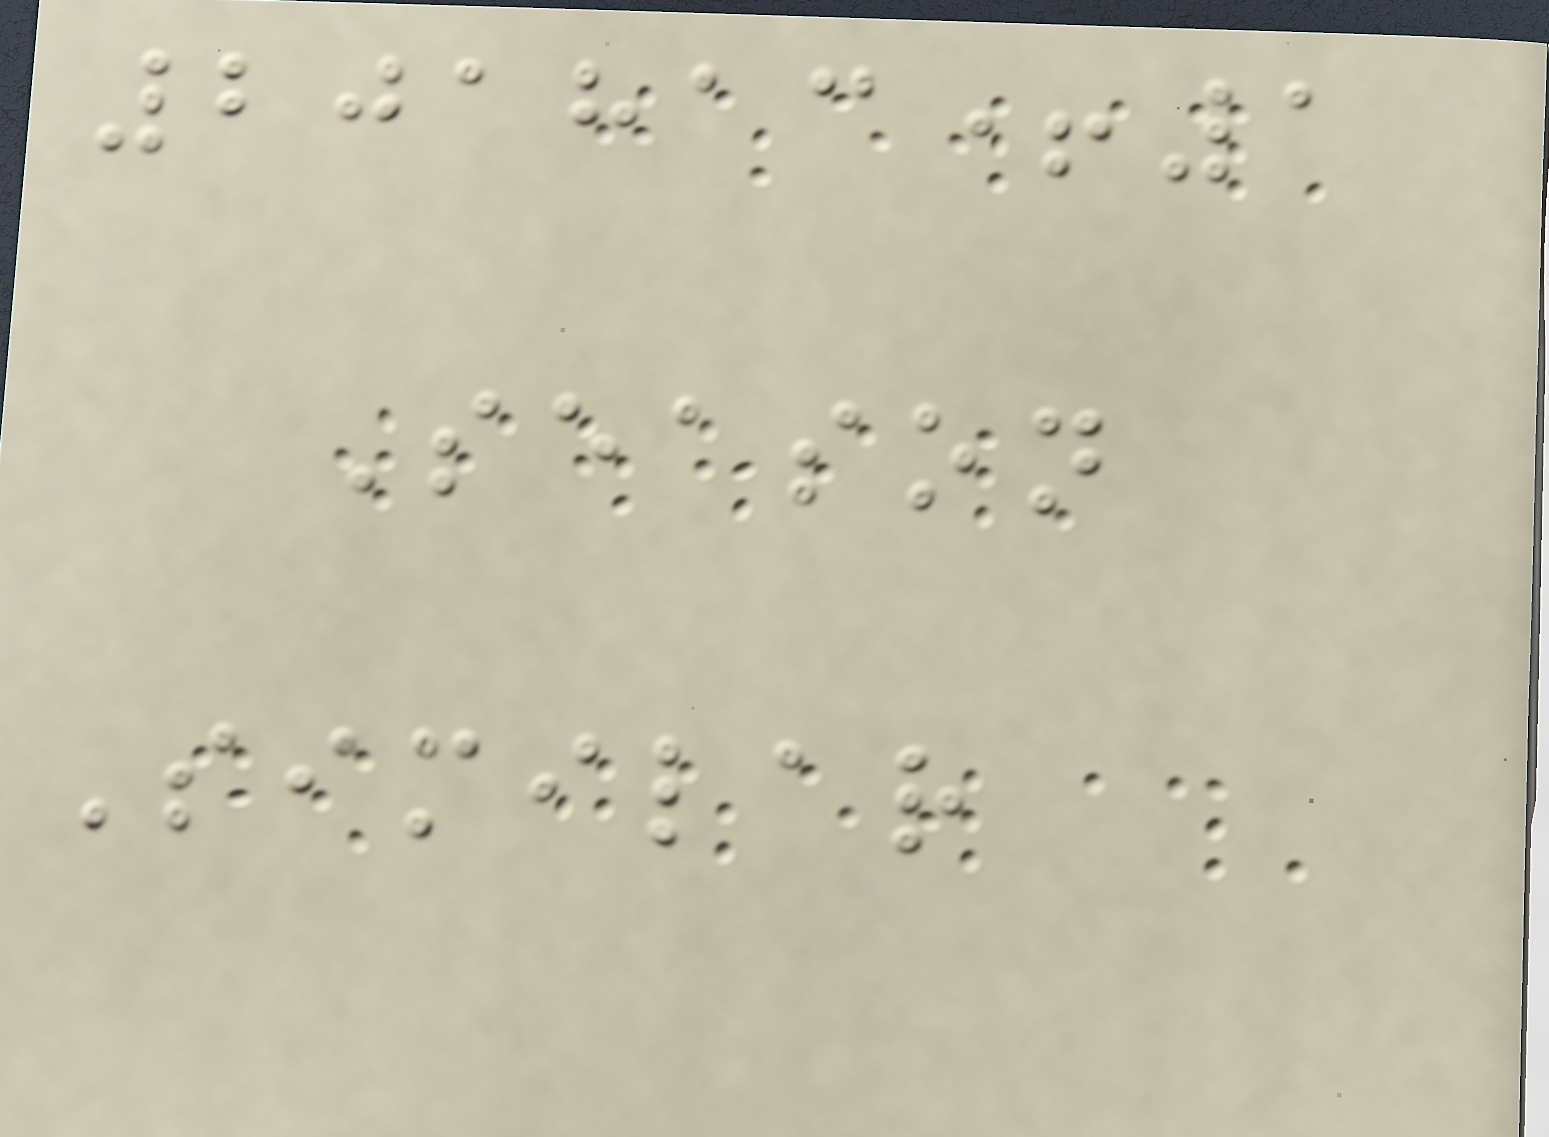201813+1
Season
Similar
